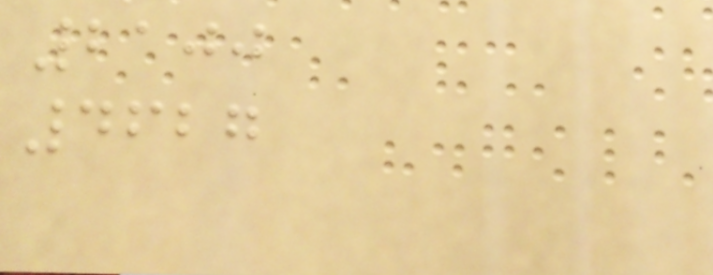2100
4627
